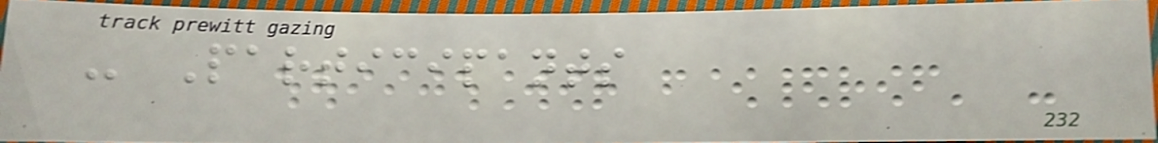- Participants
